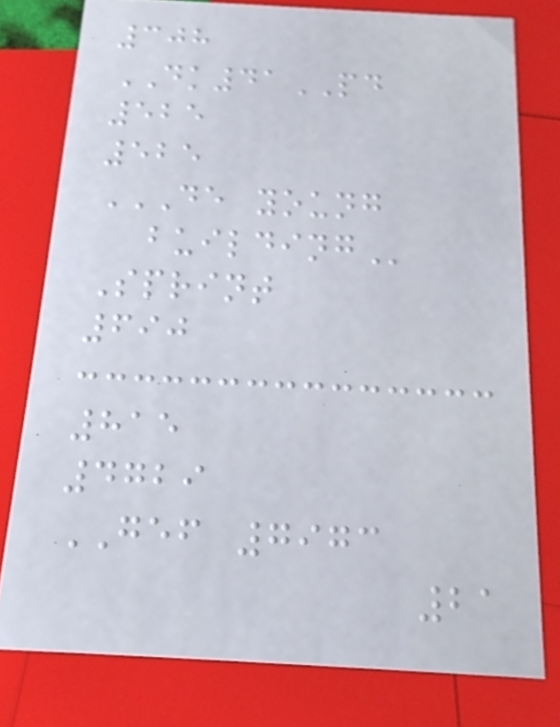308
DK41PD
525
525
DE YOUNG
BUILDING
Sprint
690
815
4729
GEF 7973
21
